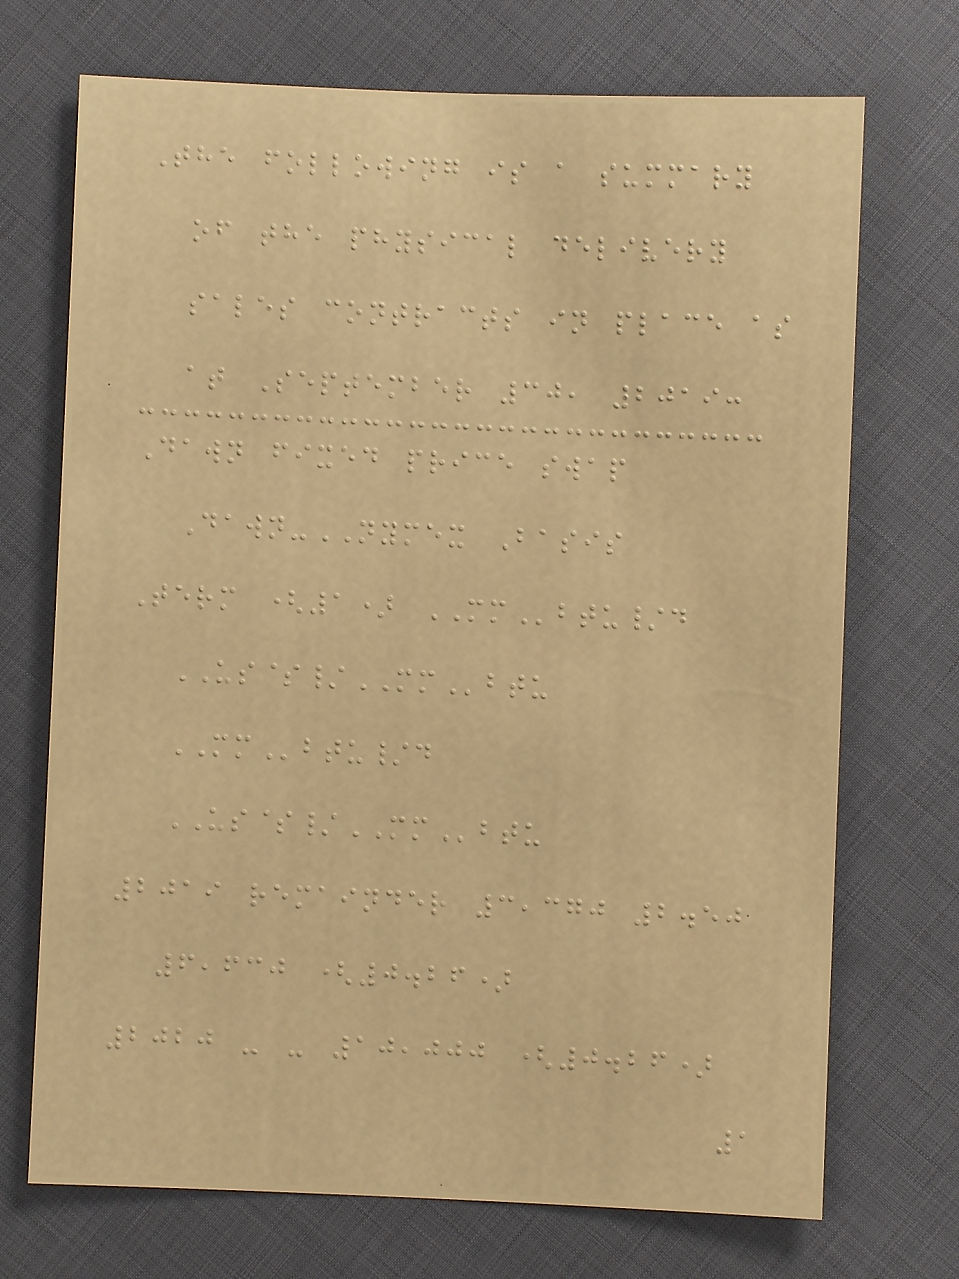The following is a summary
of the physical delivery
sales contracts in place as
at September 30, 2019:
Dawn fixed price swap
Dawn-NYMEX Basis
Term (1) MMbtu/d
US$/MMbtu
MMbtu/d
US$/MMbtu
2019 remainder 3,370 2.50
6,630 (0.26)
2020 - - 10,000 (0.26)
1
